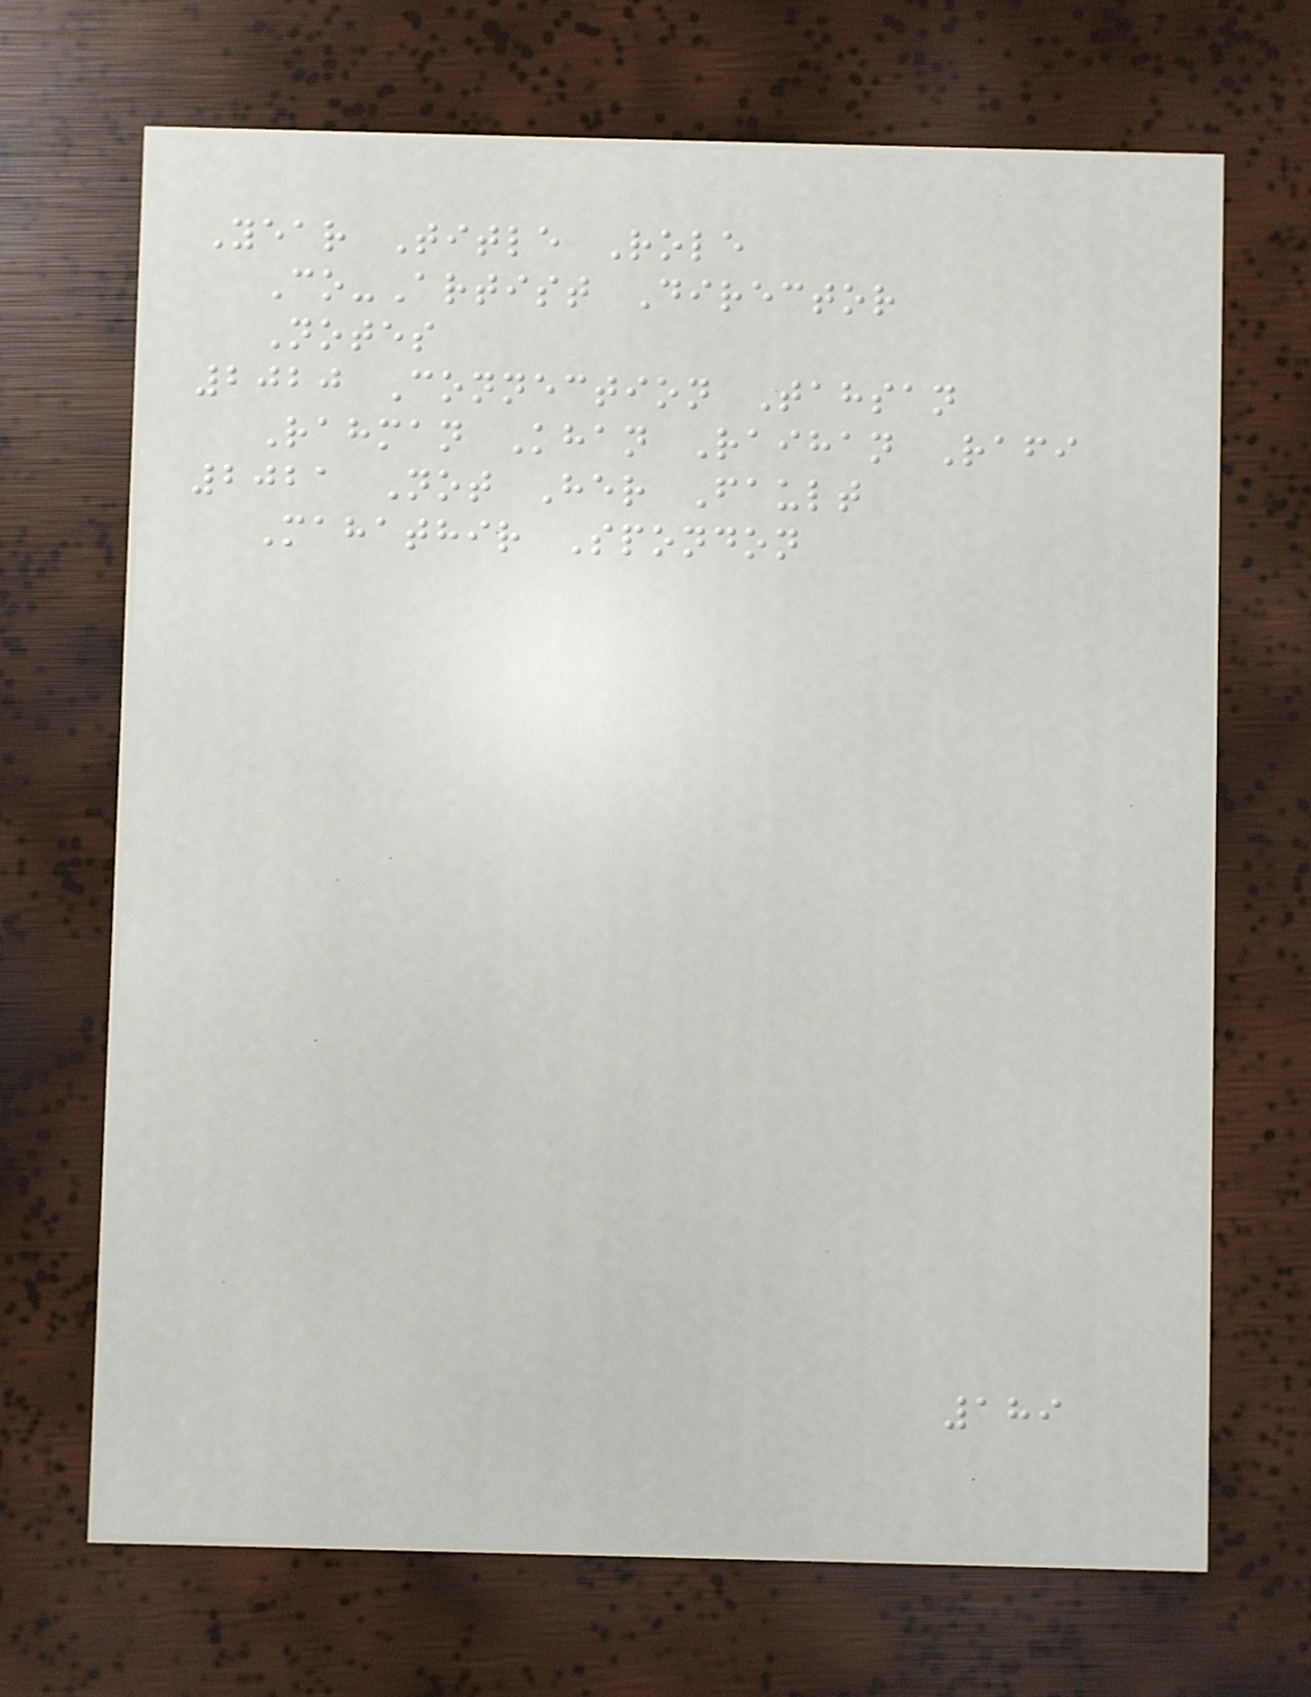Year Title Role
Co-Artist Director
Notes
2020 Connection Tahsan
Rahman Khan Raihan Rafi
2021 Not Her Fault
Mahathir Spondon
189
